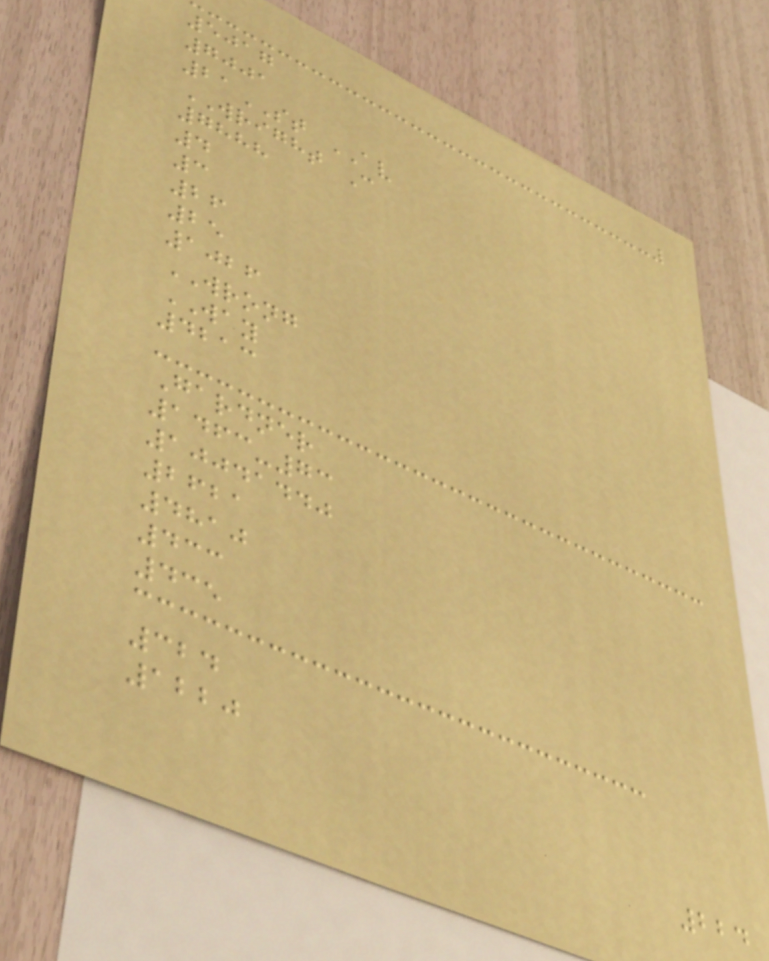5017
7001
21ST AV
WRIGHT C
7888
4
3
26
25
1026
WRONG
WAY
4213
Gardner
1463-73
10041440
2621
4810
433
435
324
1220
224
